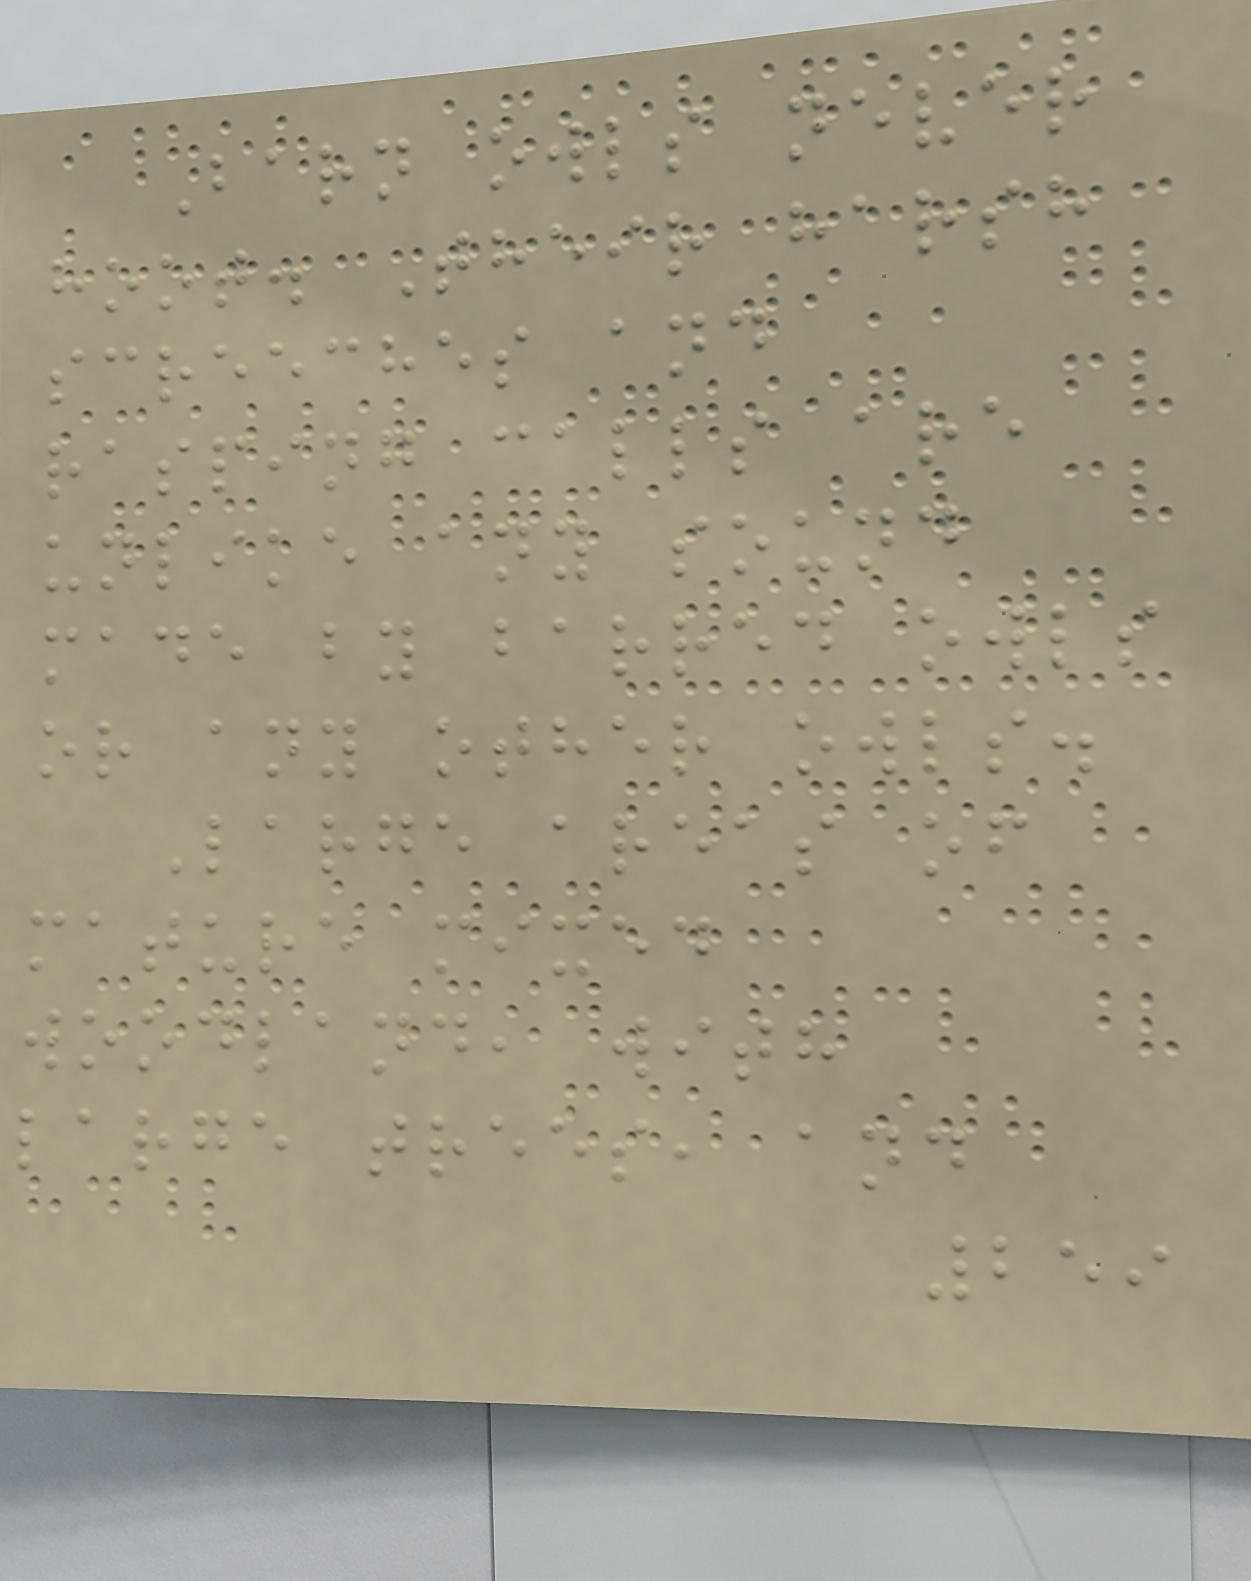Barn owls never
hoot. Their harsh
screeches and
rasping calls are
unlike any sound
made by barred owls
or any other owls.
Large areas of
mature mixed
woodland, with
large trees, and
259
